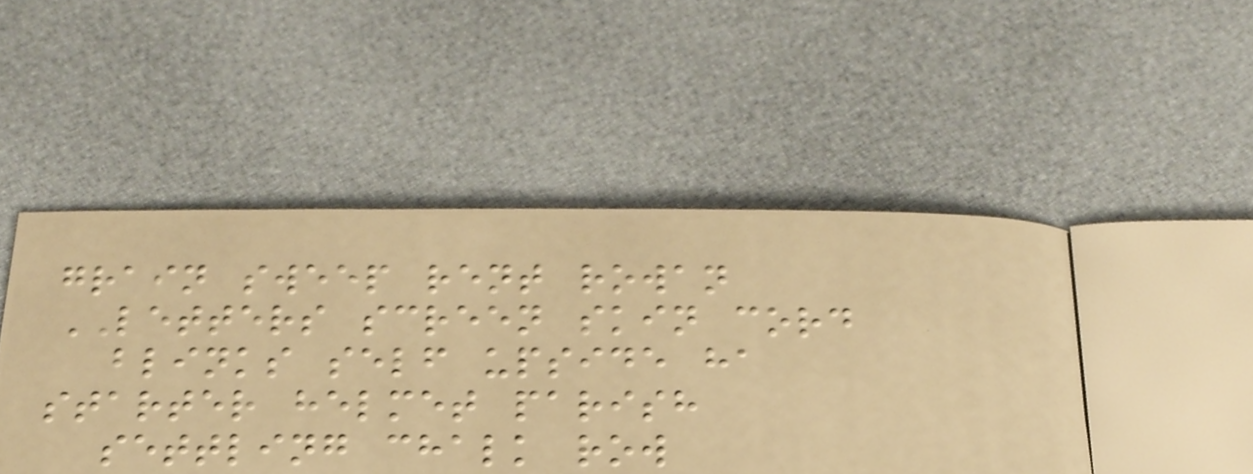grain sweep rent rowan
LETTERS screen skin cord
blinks self upside ha
starter helmet parish
settling chalk row
